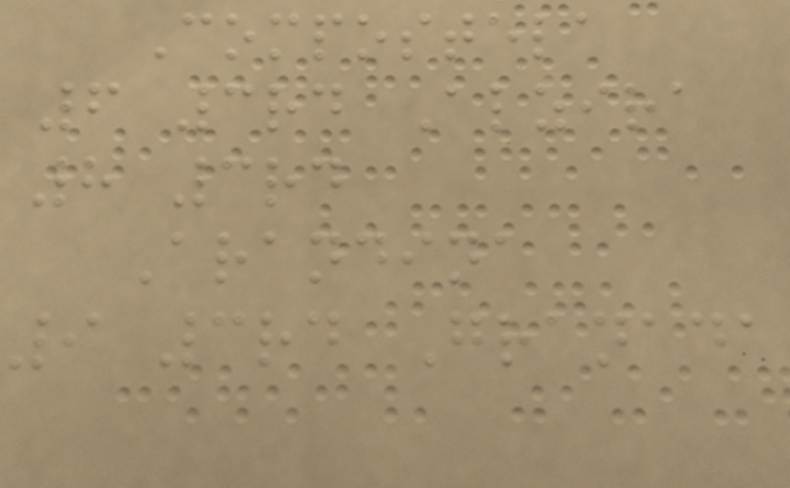Compostela
6 3rd Alzira
8 3rd
Arandina
9 3rd Granada
